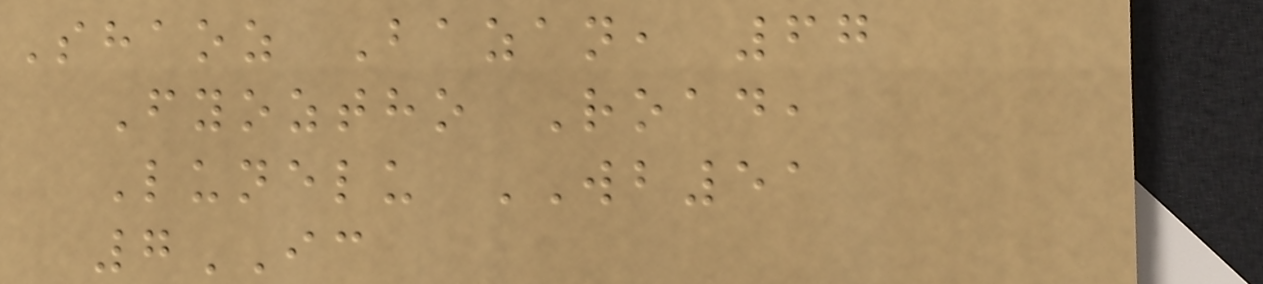Shaoz Bazan, 67
Fyoztho Road,
Lunelu WB51
7IC
